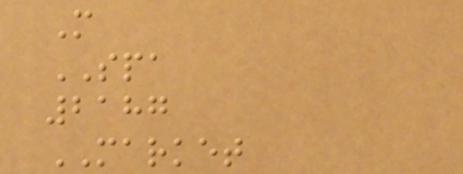M
SPA
2187
MARKET
